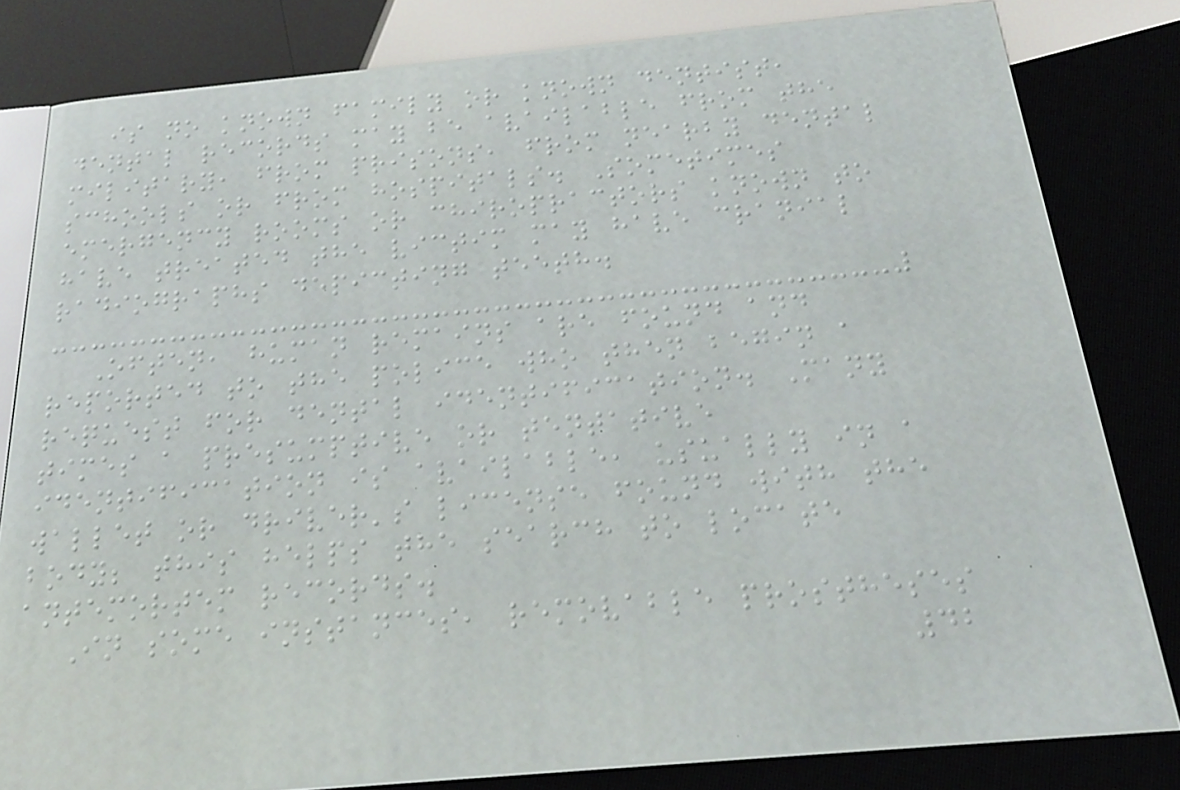is no known family or known dentist,
dental records may be available from the
military, from prisons, from nearby dental
schools or from hospitals. Sometimes
emergency rooms or chiropractors known to
have treated the victim may have cranial
radiographs depicting teeth.
Often, human remains are found and
reported to the police who then begin a
request for dental identification. Many
times a presumptive or tentative
identification is available, usually in a
wallet or driver's license found with the
body; this helps the search to locate
antemortem records.
In some instances, removable prostheses
42
